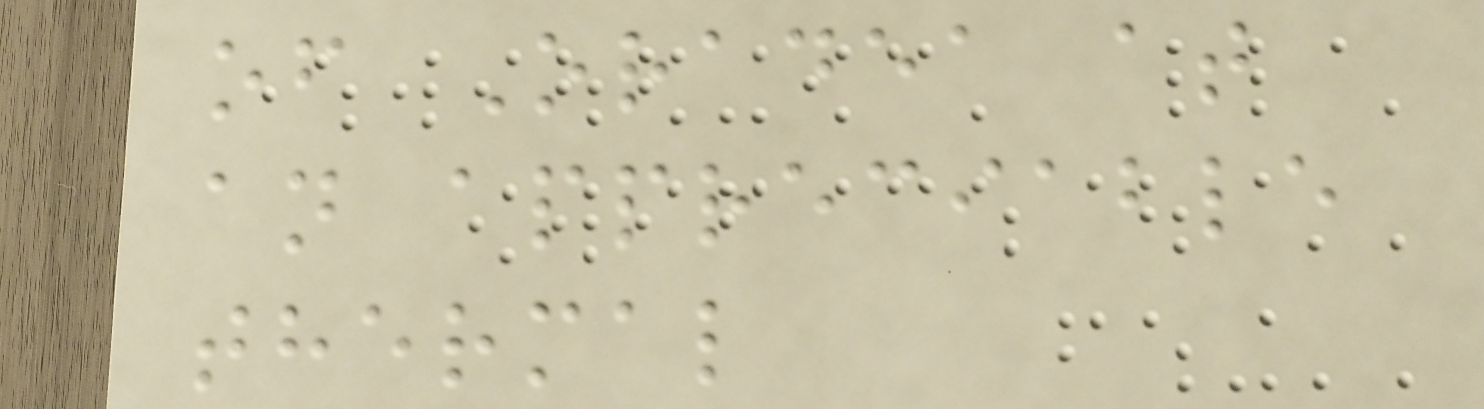of Oradea at
an appreciable
thermal
